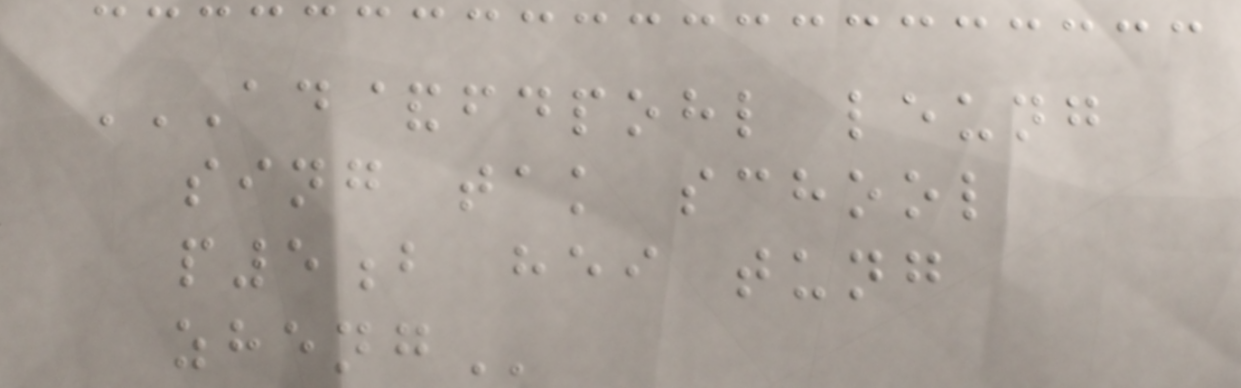AD&FDPOHL LEUNG
SING TAK SCHOOL
P5B HEI TUNG
ZHENG
